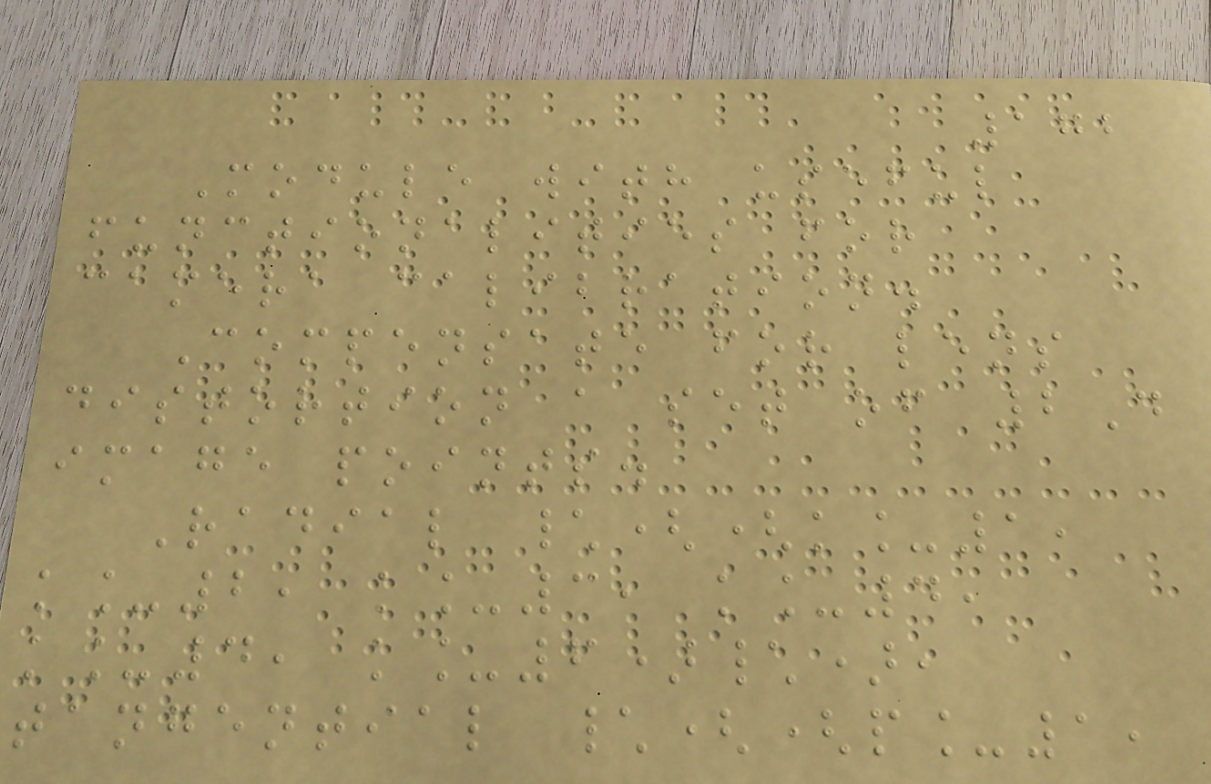172
Module with useful
functionalities for
camera calibration.
Compensate for lens
distortion a set of 2D
image points.
Radial \((k_1,
k_2, k_3, k_4,
k_4, k_6)\),
tangential \((p_1,
